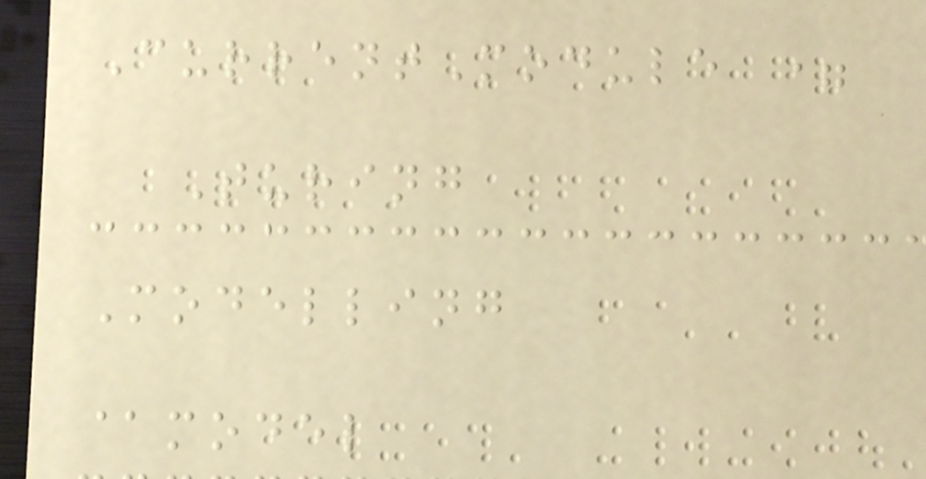CurrentModule =
Turing
Modelling
@model
